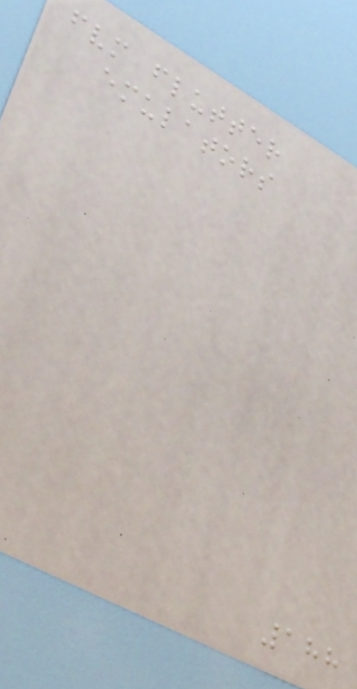fvm flutter
emulators
188
